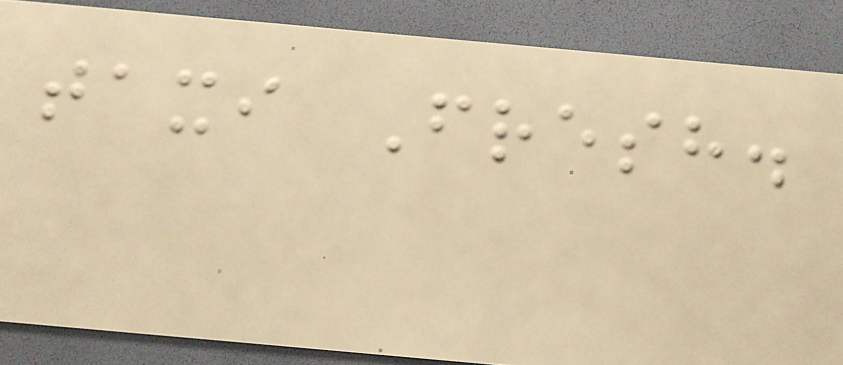taxi Fresh.
